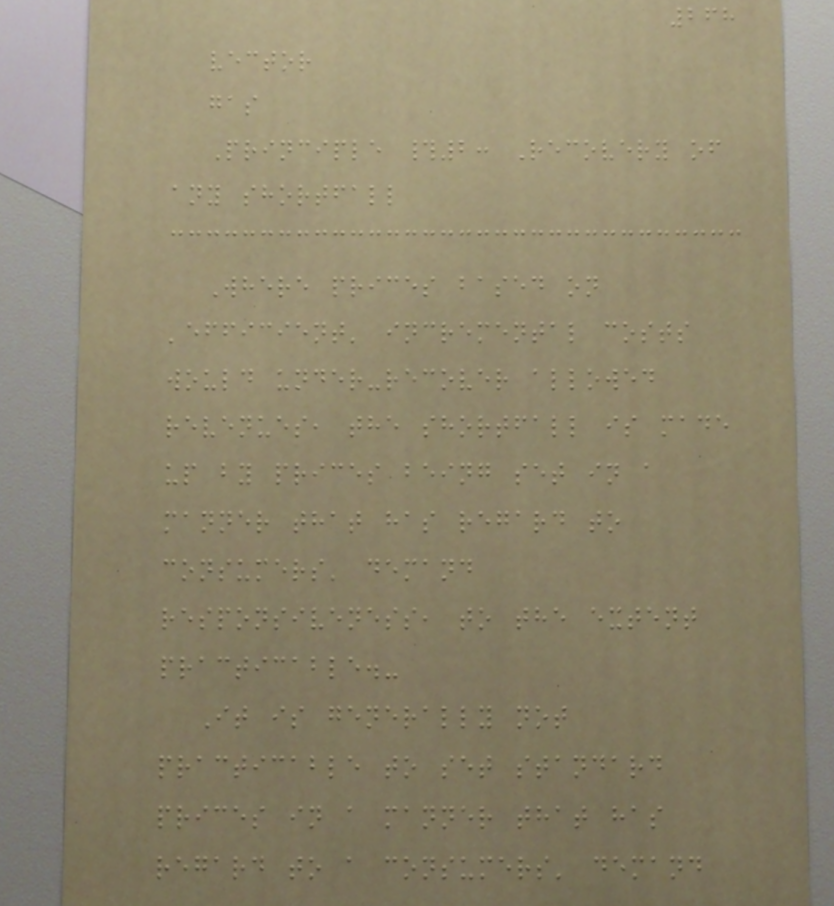268
vector
gas
Principle #2: Recovery of
any shortfall
Where prices based on
'efficient' incremental costs
would under-recover allowed
revenues, the shortfall is made
up by prices being set in a
manner that has regard to
consumers' demand
responsiveness, to the extent
practicable.-
It is generally not
practicable to set standard
prices in a manner that has
regard to a consumers' demand
